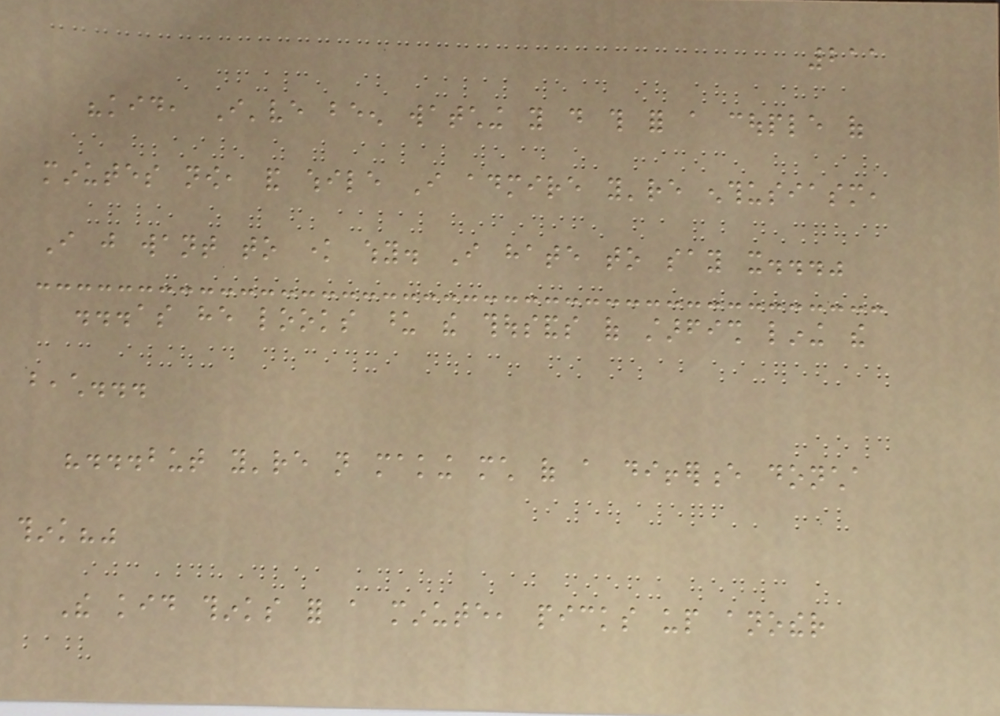211
"kid, I've been watching you do this for a couple of
minutes now, and while I admire you're enthusiasm,
I just want to know why. I hate to say it..."
...as he looks upon the thousands of starfish lining the
beach...
"...but you're not making much of a difference doncha
think?"
The kid thinks for a minute, picks up another
